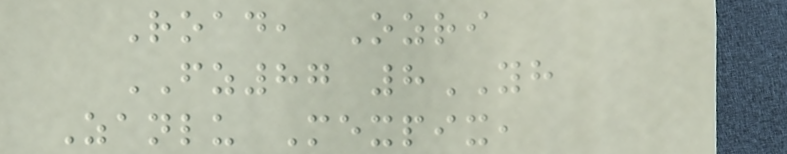Road, Ozri
FZ87 8YH
Zanlu Mexpix,
